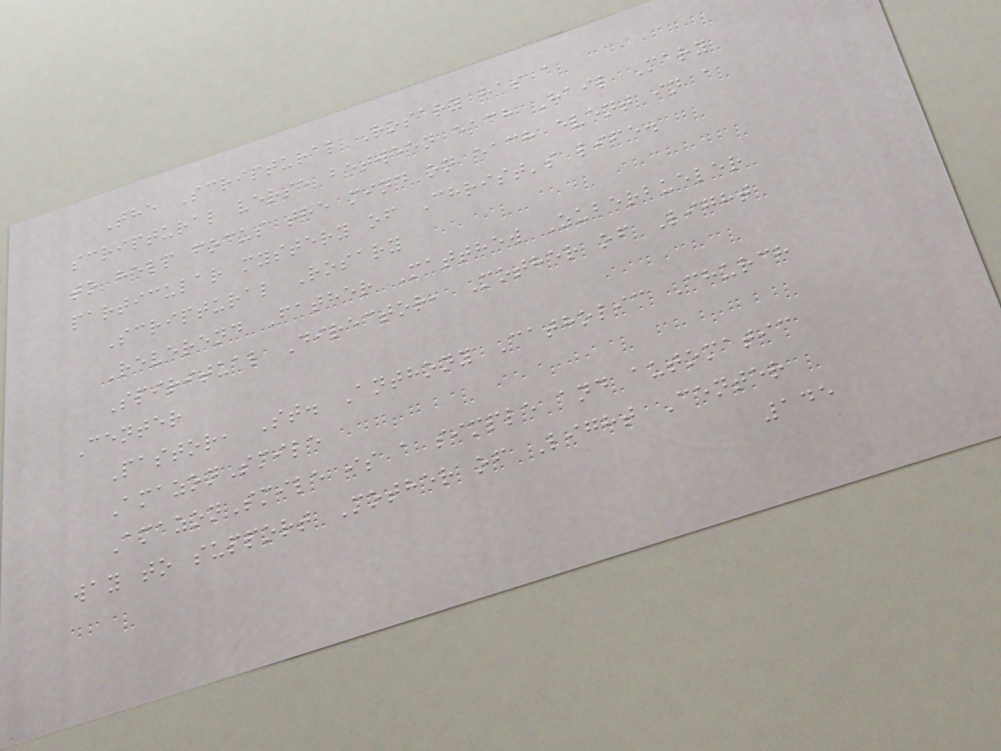The Scriptural Rosary has a
scriptural verse between each Hail Mary
to help focus the mind on each event in a
particular mystery of Christ's life.
Scriptural Rosary
Reverend Father Matthew Zuberbueler
Spiritual Director, Mother of Light
Center
Pastor, St. Anthony Catholic Church
AmazonSmile
AmazonSmile is a simple and automatic
way to support Mother of Light Center
145
